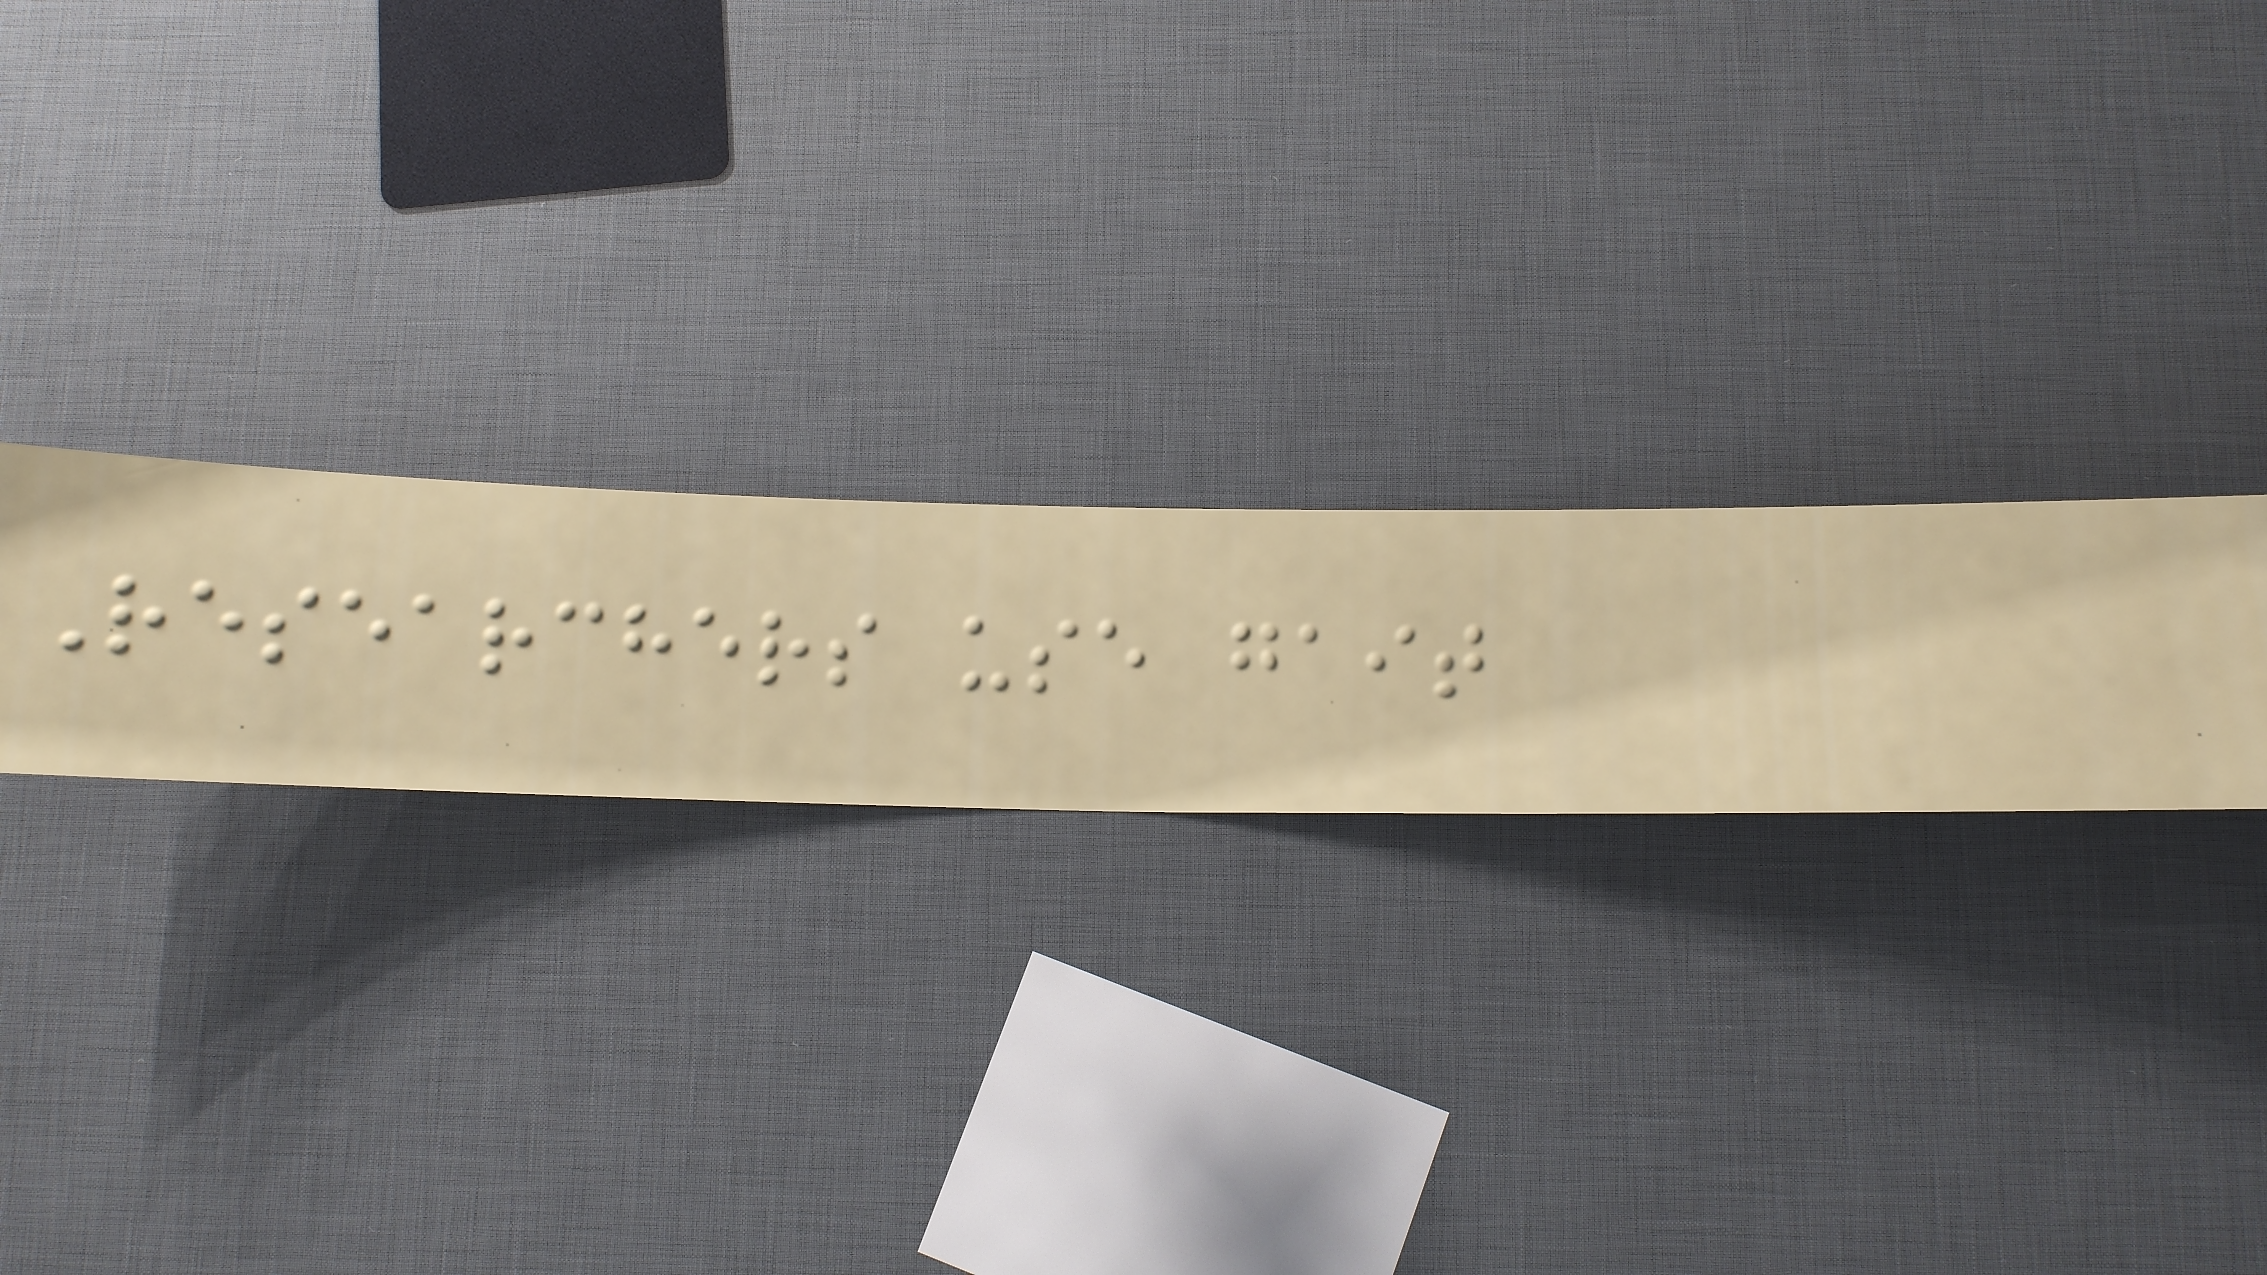Researchers use gait
